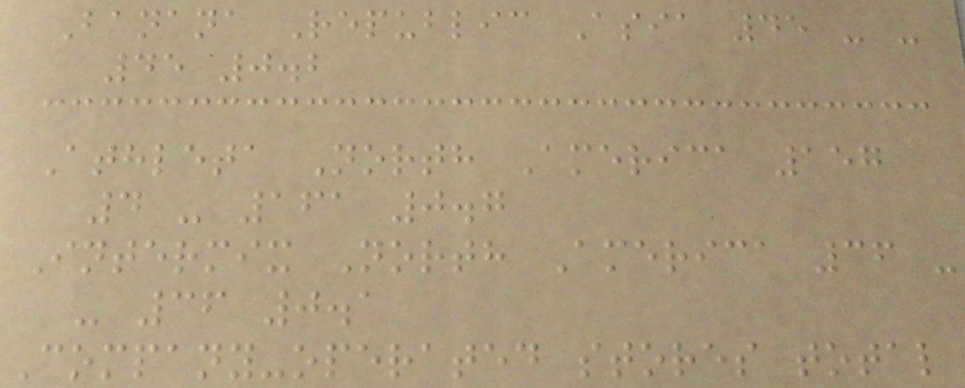Banana Republic Asia 45 - -
45 0.2
Athleta North America 157
4 - 161 0.7
Intermix North America 36 -
- 36 0.1
Company-operated stores total
